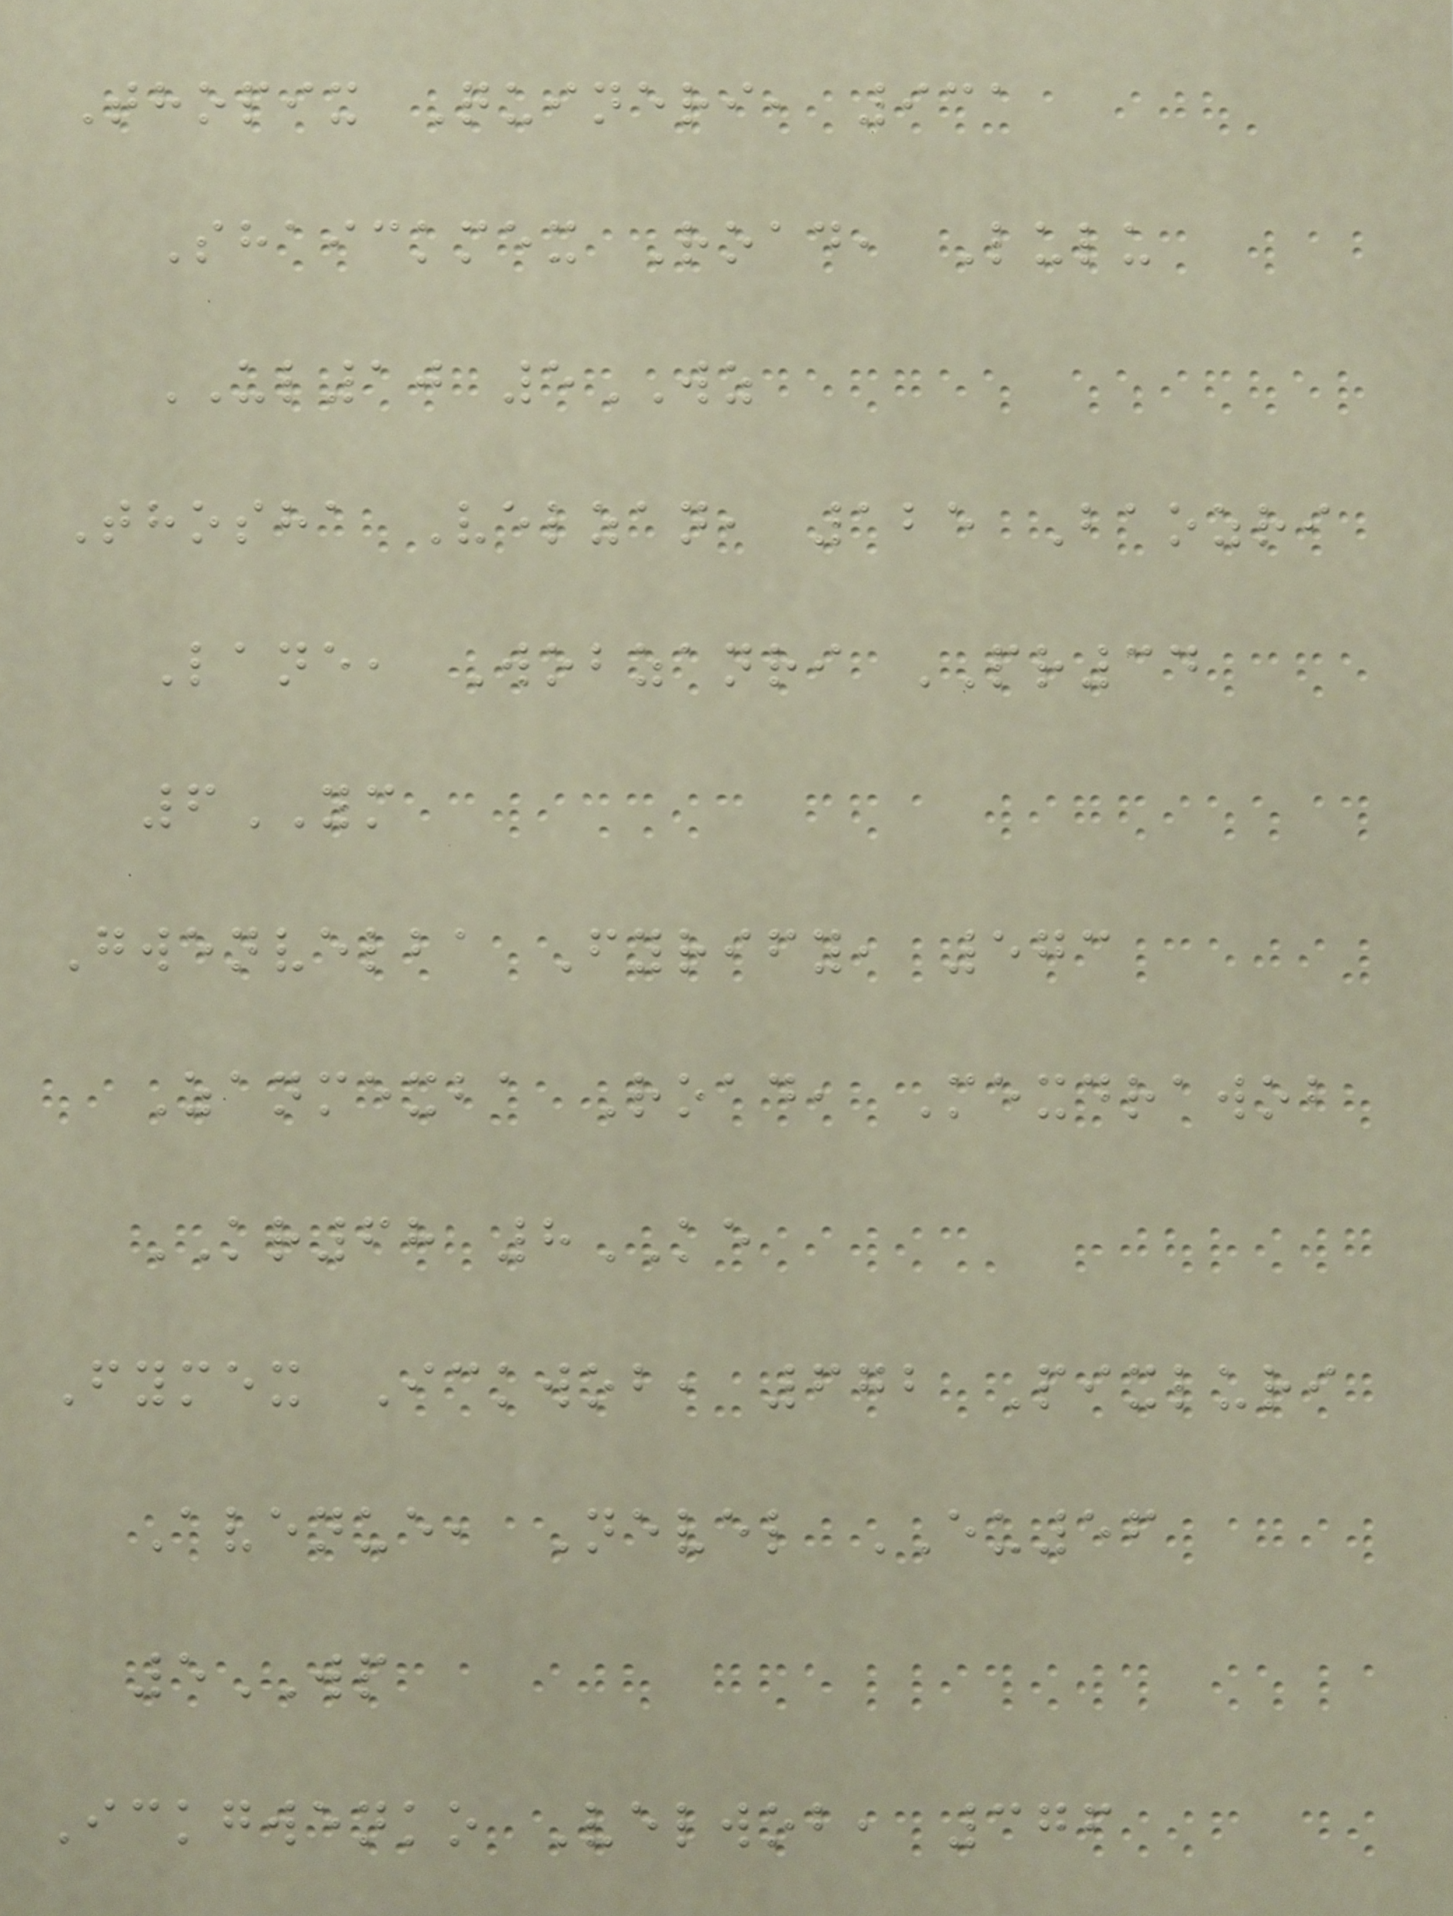Thopix Quineri, 931
Shaickmex Road, Lulu
UL10 5WZ
Thosha Velzan, 125 Baozri
Lane, Wobzanri PR34
6YM
Gwenvelba Fyrify, 573
Zanmexba Road, Mexdrawob
KR68 8KE
Fymex Ickwob, 672 Pixluri
Avenue, Nevel EU56
5WP
Ickgwenko Velwob, 376
